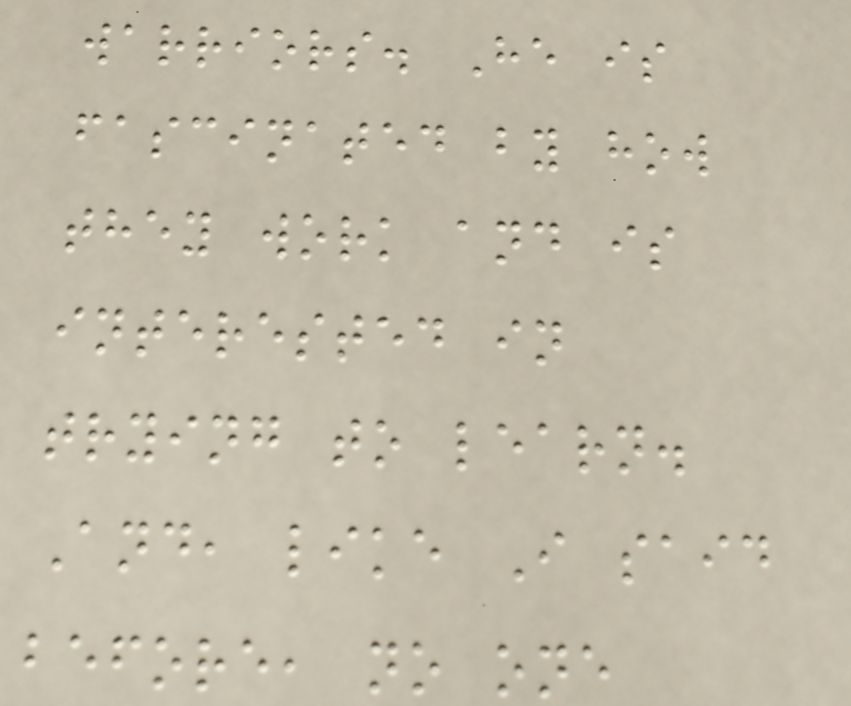warriors. He is
fascinated by how
they work and is
interested in
trying to learn.
And, like I said
before, no one
